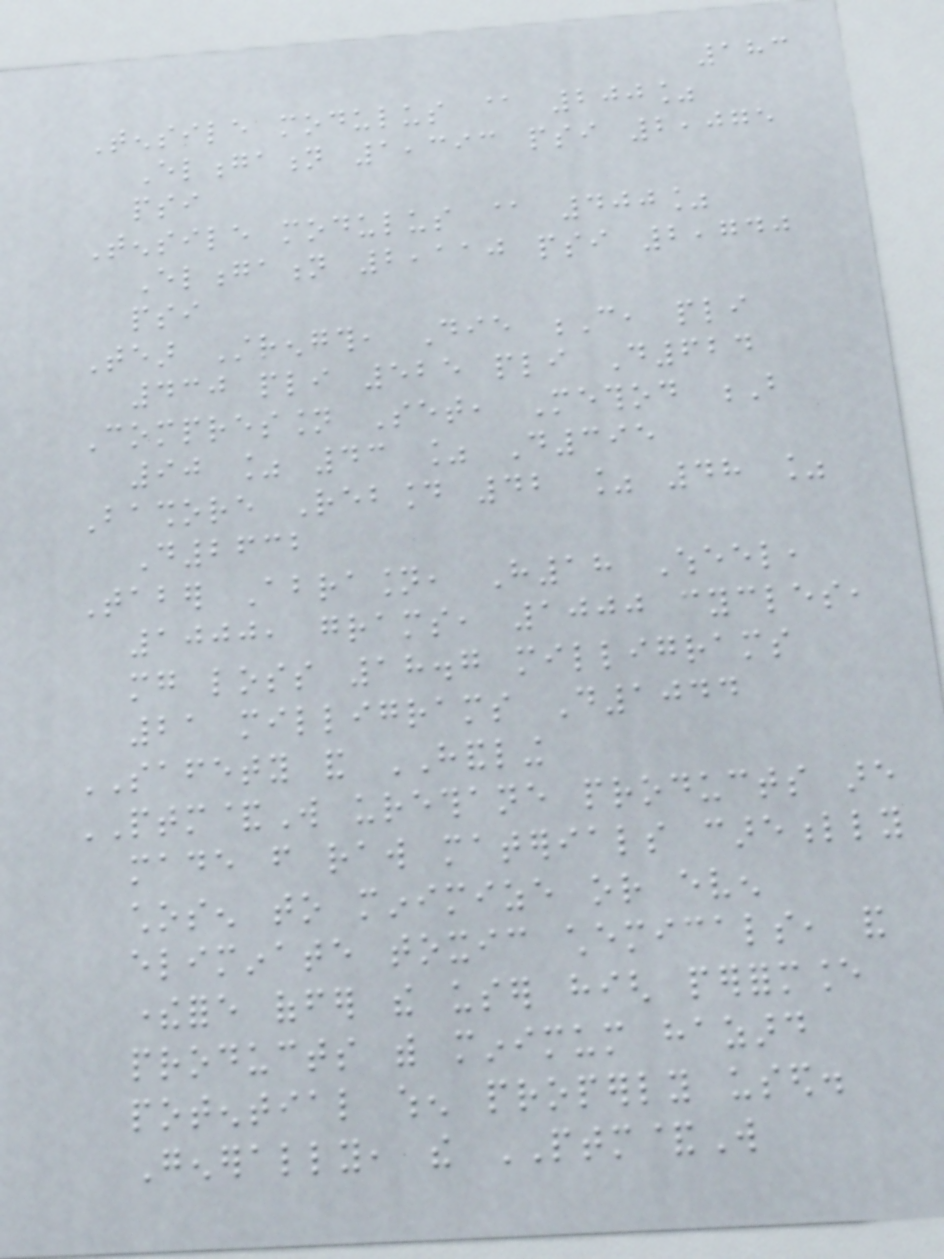183
Tensile modulus @ 200%
Elongation 1,393 psi 2,075
psi
Tensile modulus @ 400%
Elongation 2,110 psi 2,740
psi
Tear Strength, Die C, pli
430 pli 525 pli D624
Compression Set, Method B
90 % 43 % D395
Bashore Rebound 42 % 48 %
D2632
Taber Abrasion, H18 Wheel,
1000, grams, 1000 cycles,
mg loss 18.7 milligrams
21 milligrams D1044
SAFETY and HANDLING
PTM&W urethane products are
made from raw materials carefully
chosen to minimize or even
eliminate toxic chemicals, and
therefore offer the user high performance
products with minimum hazard
potential when properly used.
Generally, the PTM&W
